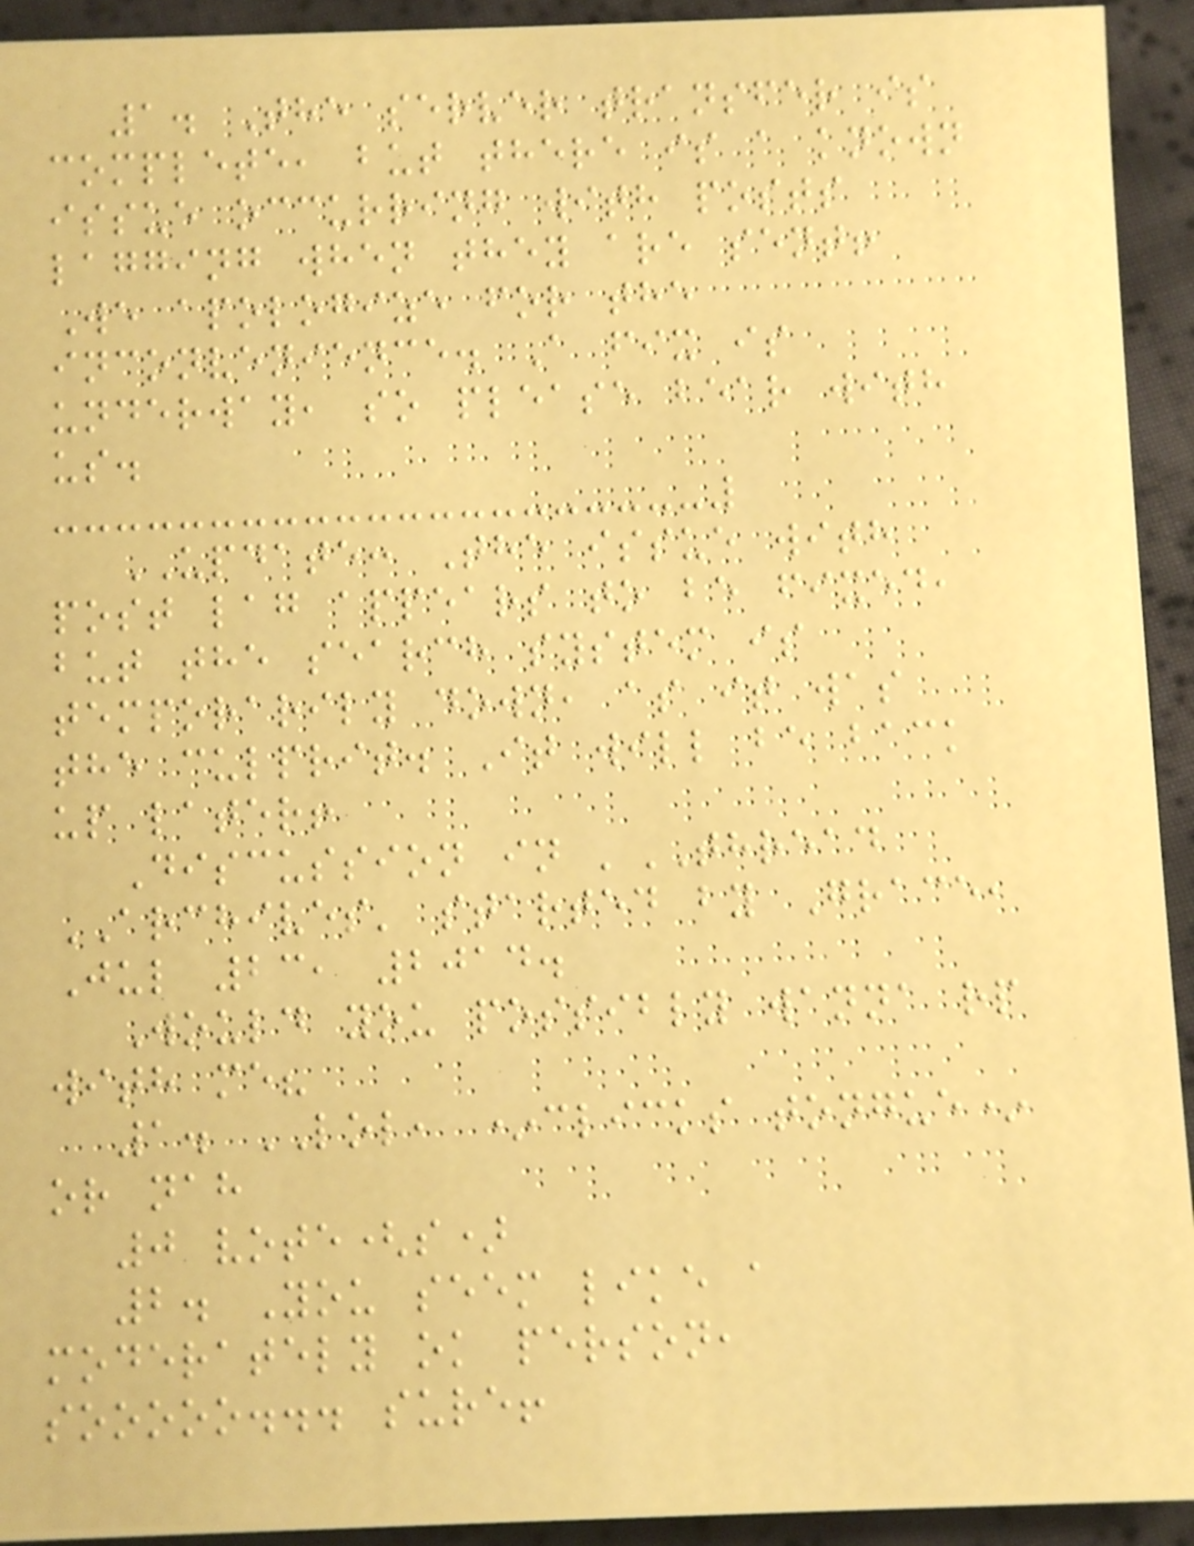1. The server transfer is
complete, but there is a known
issue occurring with posts
lagging when they are sent!
We apologize for the
inconvenience. A fix is
underway, so please bear with
us.
UPDATE: The issue with
post lag appears to be fixed,
but the search system is
temporarily down, as it was
the culprit. It will be back
up later!
Discussion in 'THREAD
ARCHIVES' started by Grace,
Jul 23, 2014.
Would you possibly wanna rp
with me?
1. LOL, *clicks tongue*
or nah
0 vote(s)
2. You seem like a
moderately ok person,
sooooo... sure!
